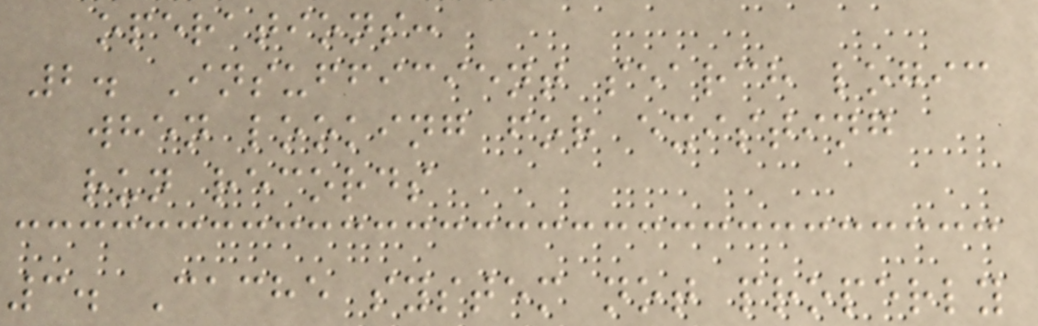operations:
2. Insufficient search logic
when looking for existing
run records
3. Cache system not properly
